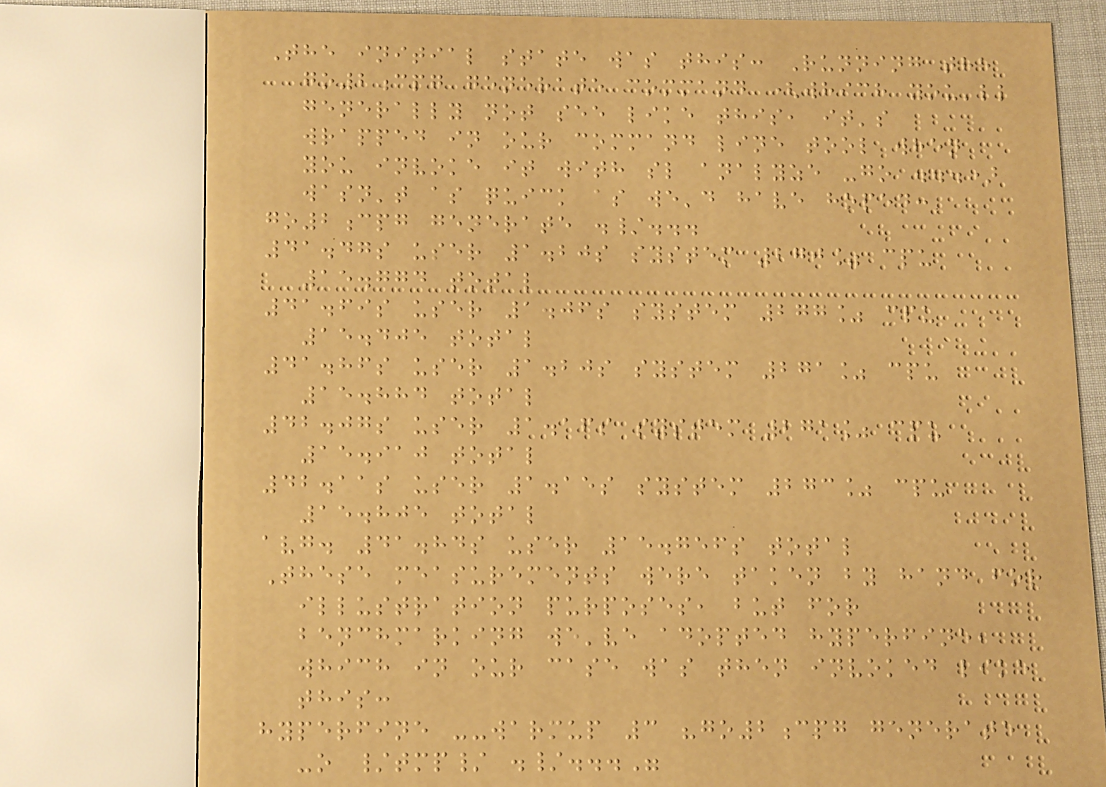The initial state was this: Running the
go2cpg generate command (which you'll
generally not see like this, it's
wrapped in our command line tool when
you invoke it with sl analyze -go ...)
wasn't as quick as we'd have hoped:
go2cpg generate ./...
41.47s user 1.20s system 270% cpu
15.774 total
41.69s user 1.06s system 277% cpu
15.405 total
41.86s user 1.20s system 271% cpu
15.884 total
42.07s user 1.16s system 271% cpu
15.910 total
42.11s user 1.15s system 273% cpu
15.805 total
avg. 41.84s user 15.756s total
These measurements were taken by hand for
illustration purposes, but for
benchmarking we've adopted hyperfine,
which in our case was then invoked like
this:
hyperfine --warmup 3 "go2cpg generate
-o /tmp/ ./..."
